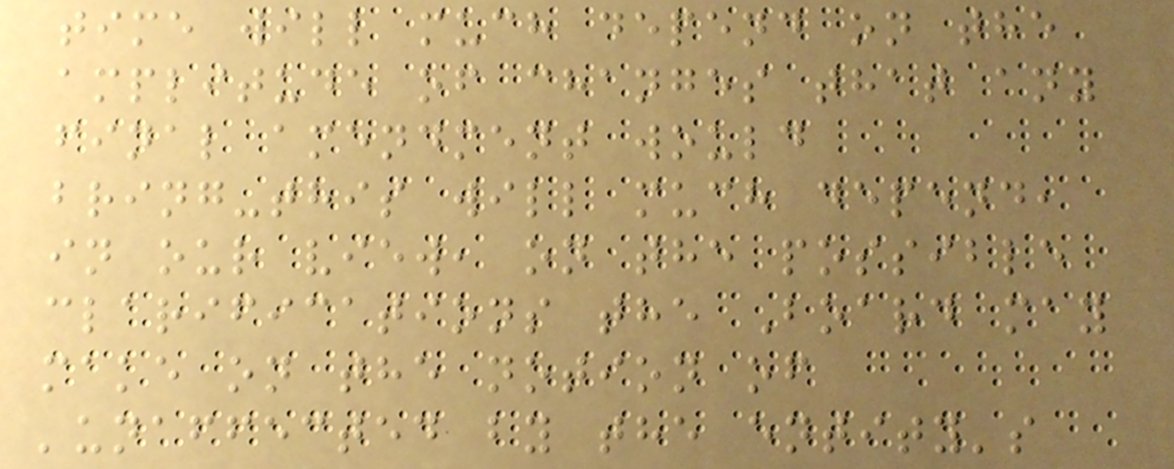time will much depend on the
amplitude of changes that any
final amendment would
bring-this will much depend,
in our view, on the possible
clarifications the Board may
make on the notion of
'unaffected by the entity's
